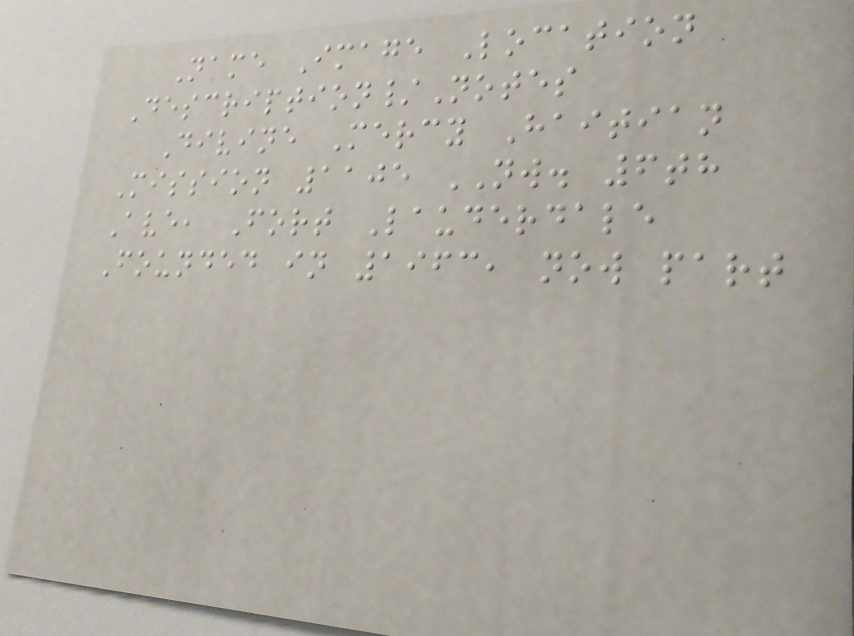Name Image Location
Description/Notes
Divine Mercy Haitian
Mission 1105 NW. 6th
Ave, Fort Lauderdale
Founded in 1963, now part
